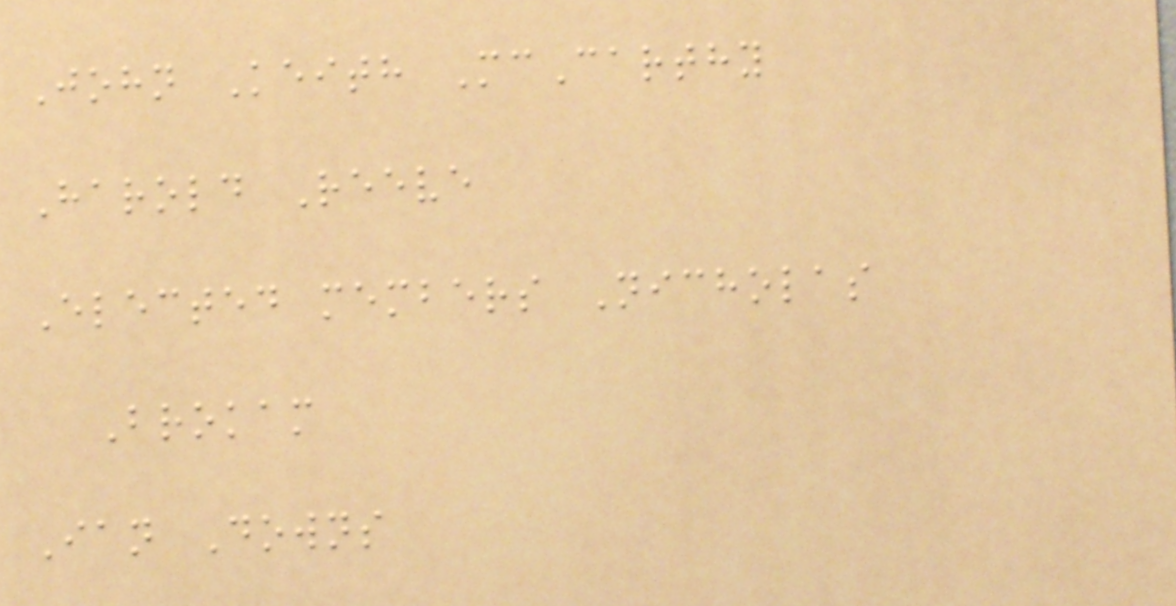John Keith McCarthy
Harold Reeve
Elected members Nicholas
Brokam
Ian Downs
